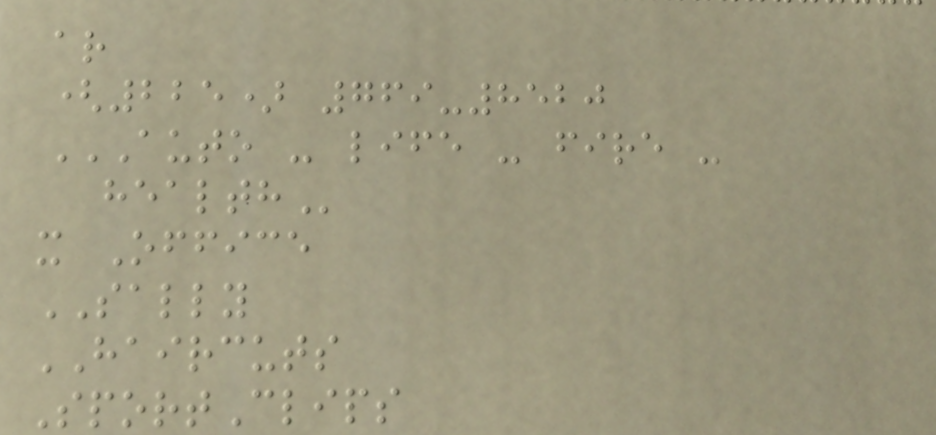ar
(225) 769-8520
AUTO - LIFE - FIRE -
HEALTH
x Office
SALLY
HAIRCUTS
SportClips
